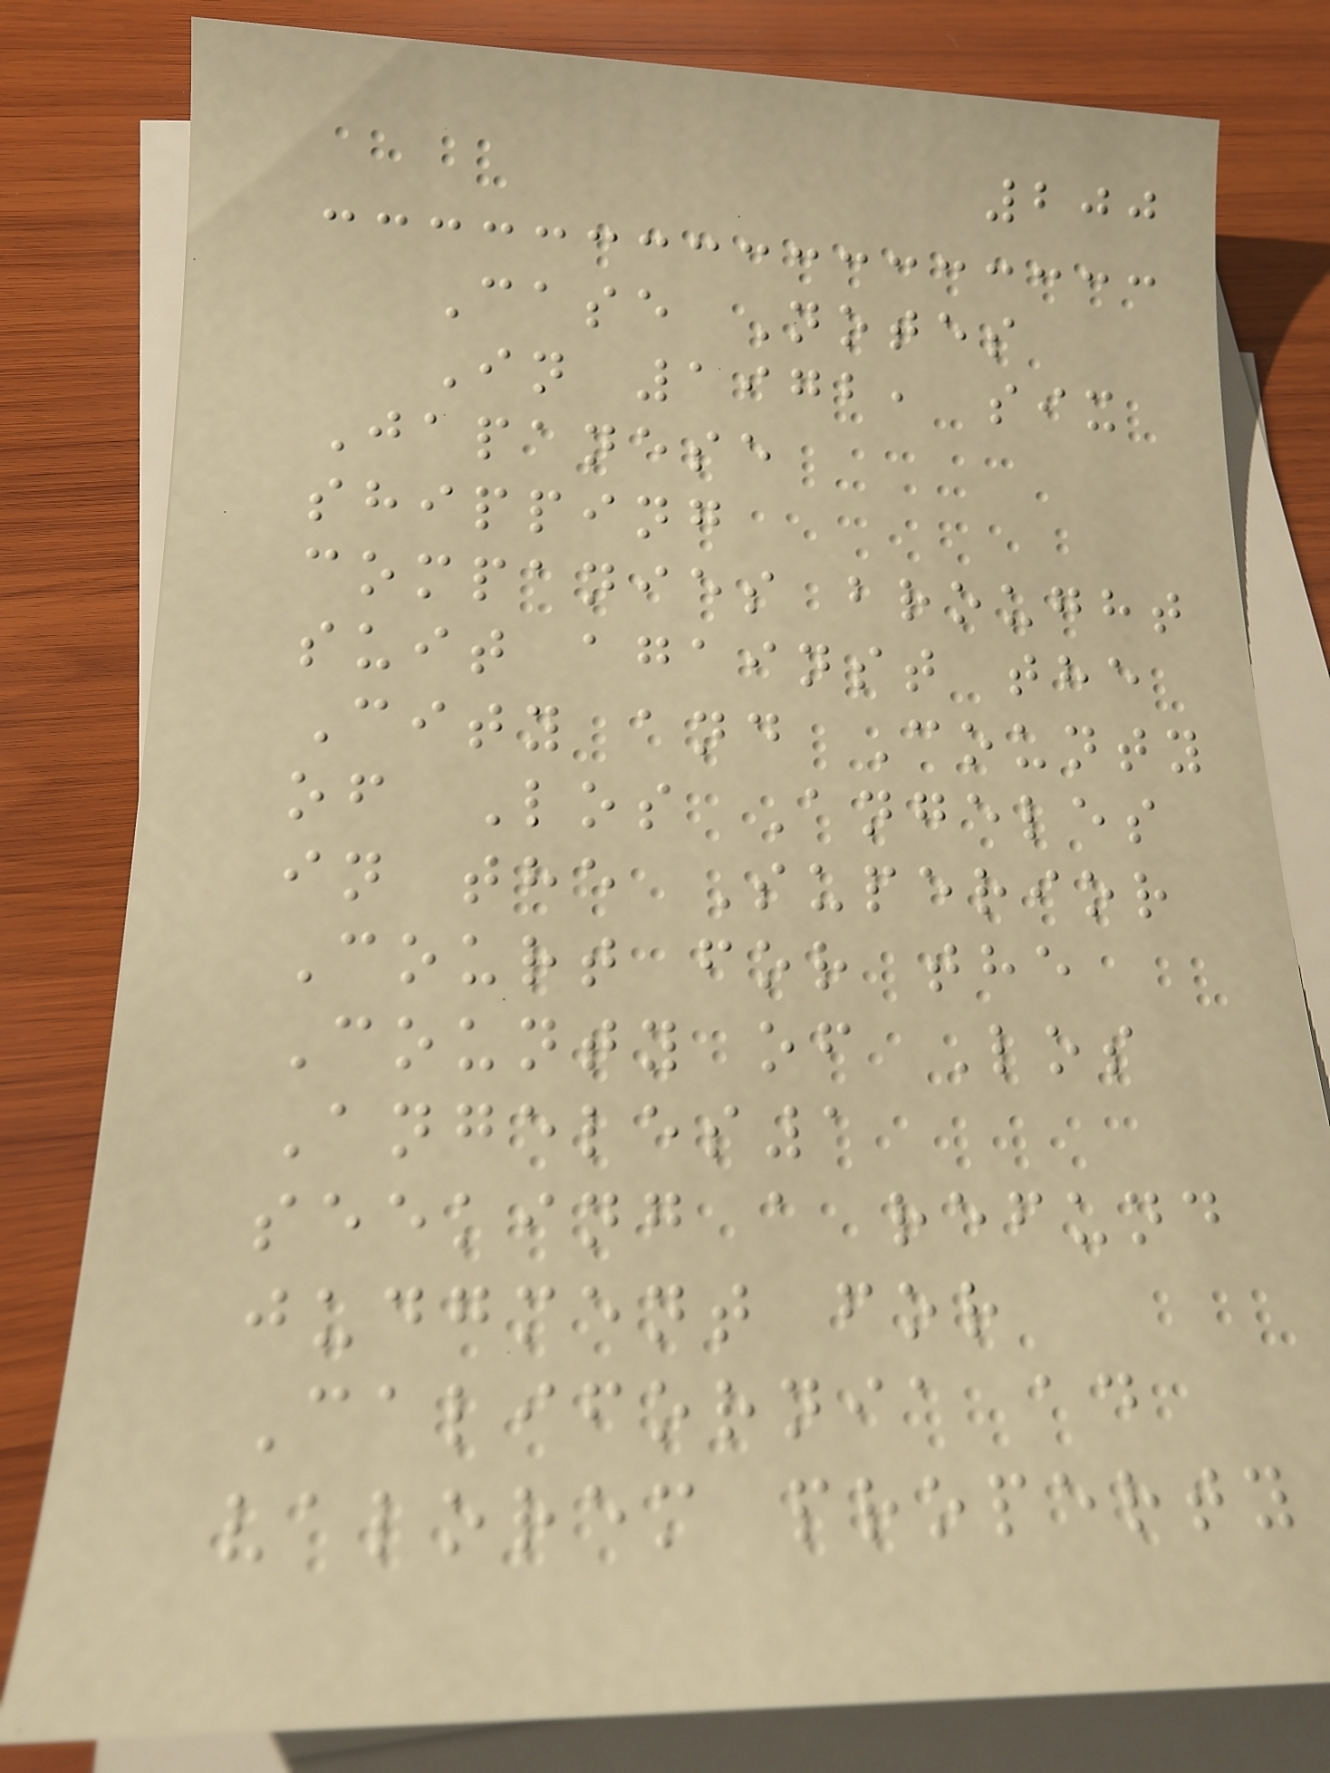200
Case Notes
In 1972, six
Japanese
shipping
companies brought
suit against the
City and County
of Los Angeles
in the Superior
Court for the
County of Los
Angeles1
seeking a refund
judgment for
California ad
valorem property
